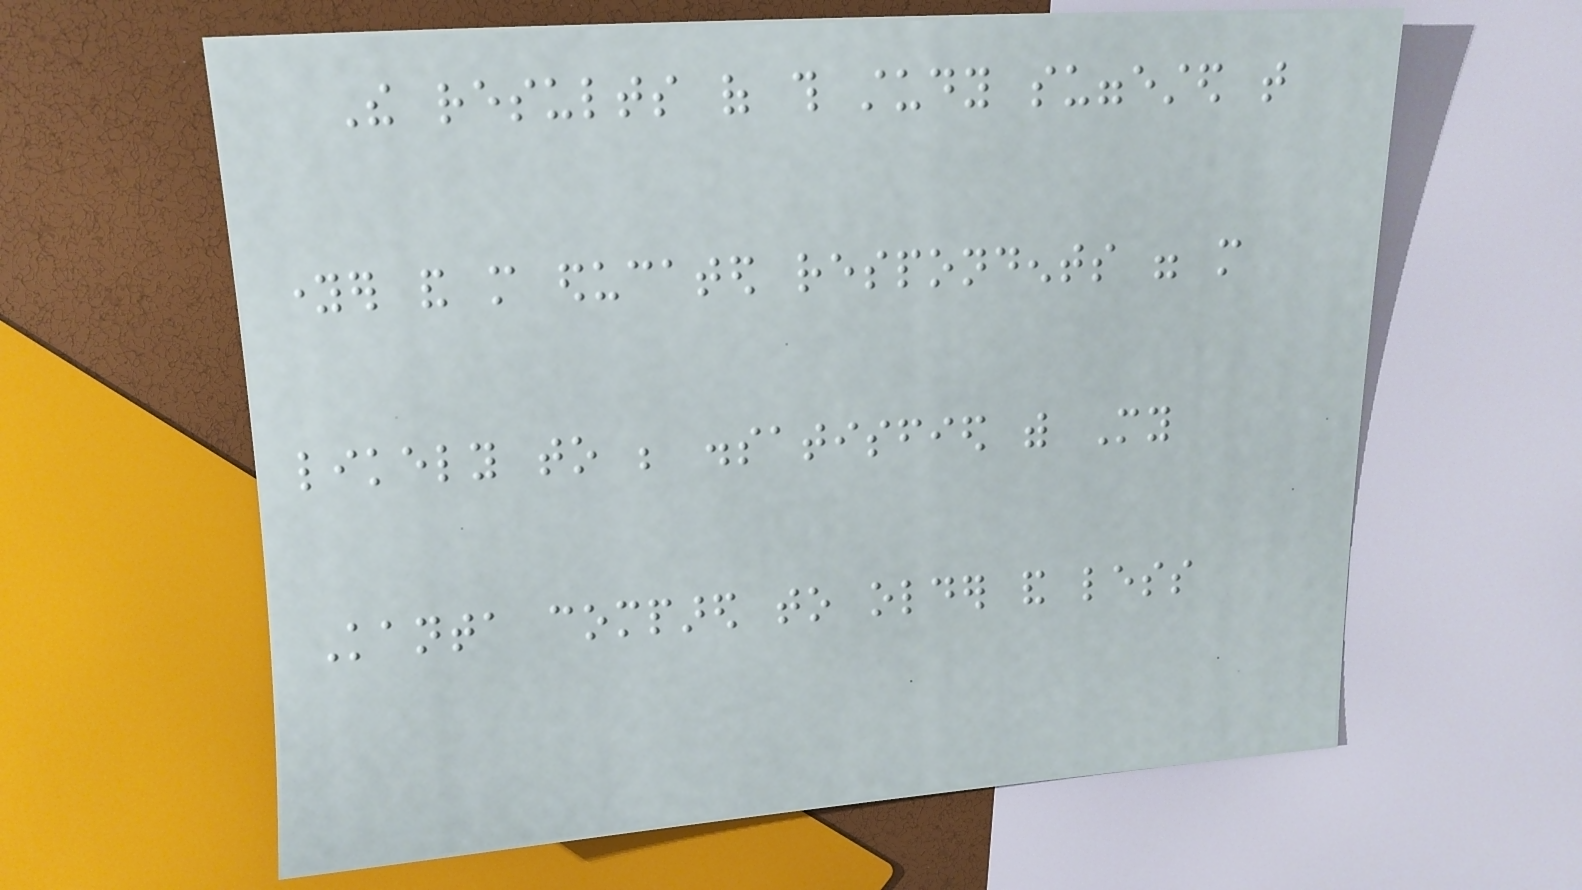The results of this study suggested that
younger and more educated respondents were more
likely to be dissatisfied with My
Kanta compared to older and less
